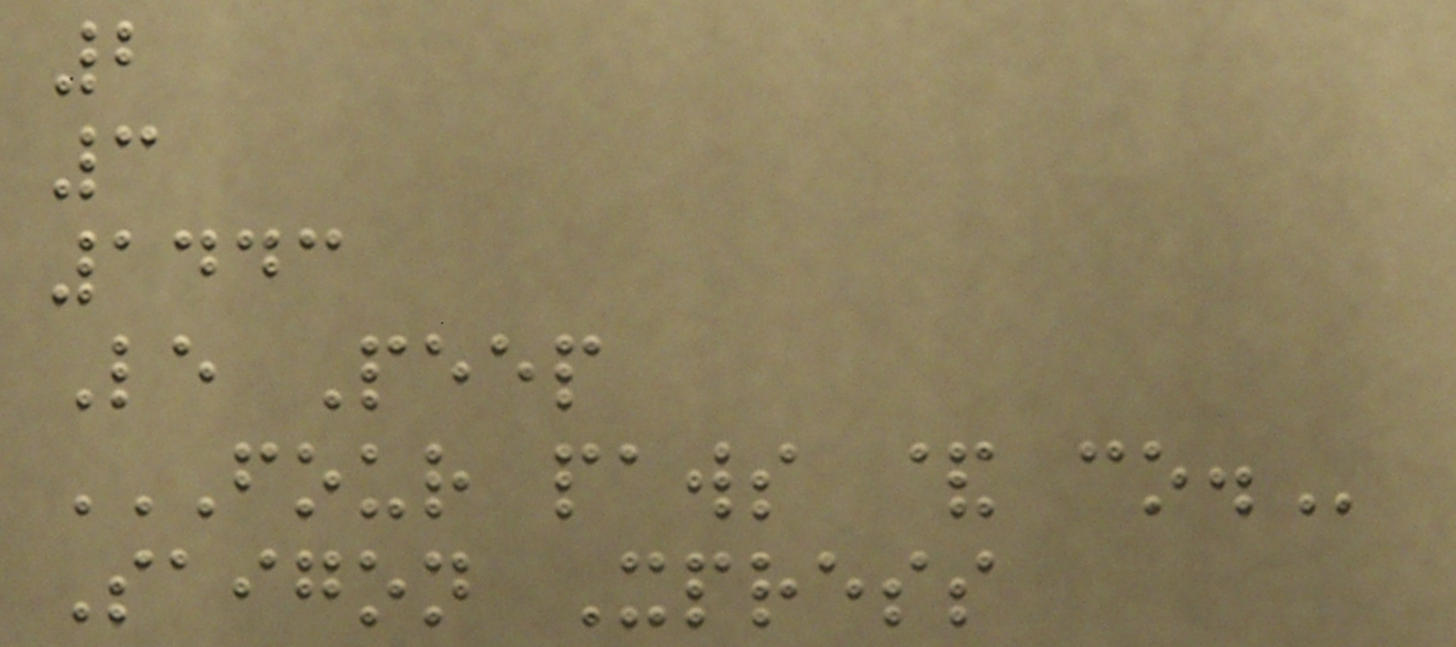2
3
1443
Le Peep
FOUR PAWS & CO.
Saigon Xpress
